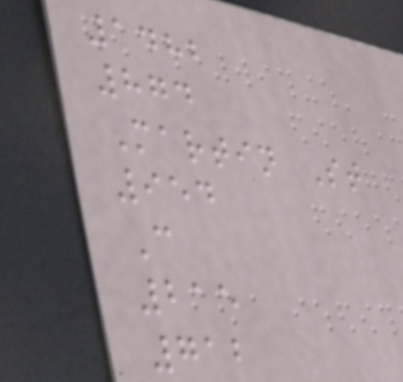1482
874
Martin St
954
C
215
712
